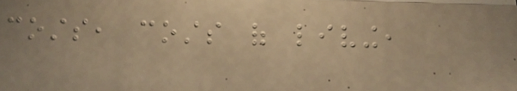costs, costs of living,
